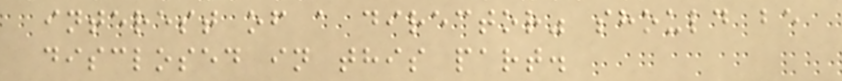interest of a director" should be
disclosed in this part.
